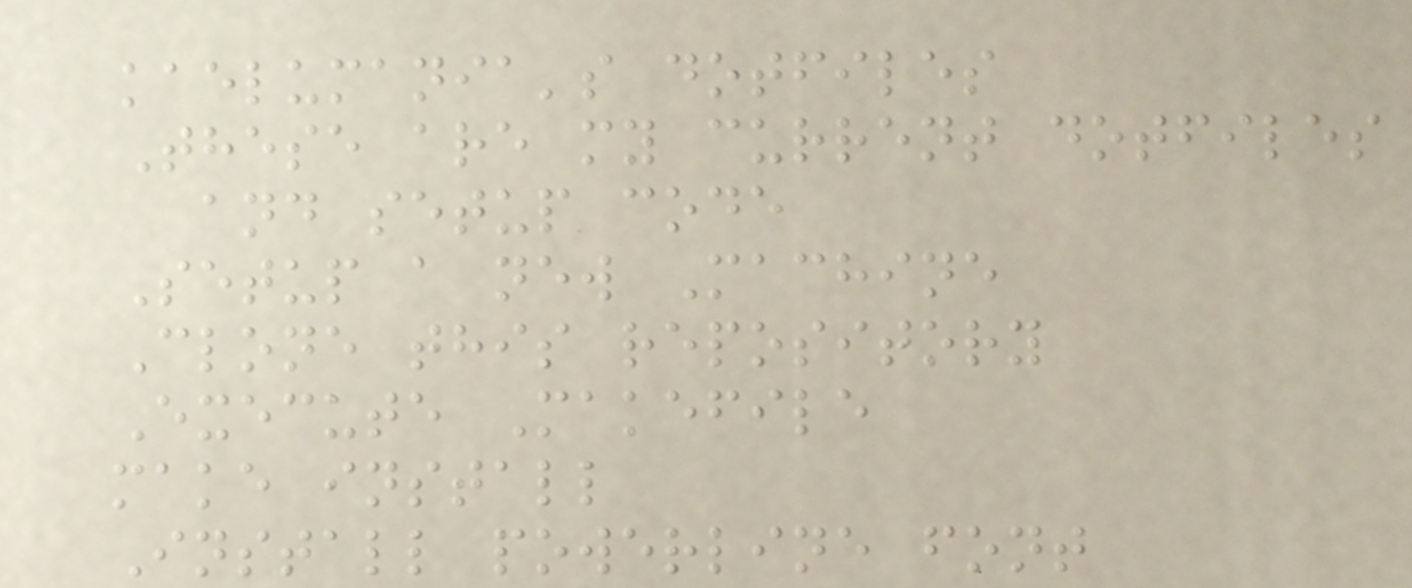kaelumania's dotfiles
These are my current dotfiles
and setup code
Setup a new Machine
Clone this repository
Execute Makefile
make install
Install powerline font
